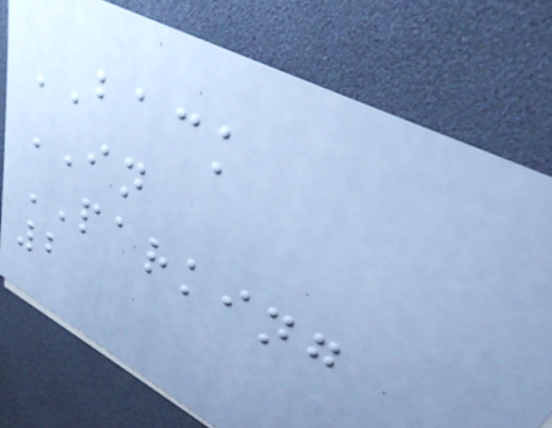BACK
IN
PARKING
2
